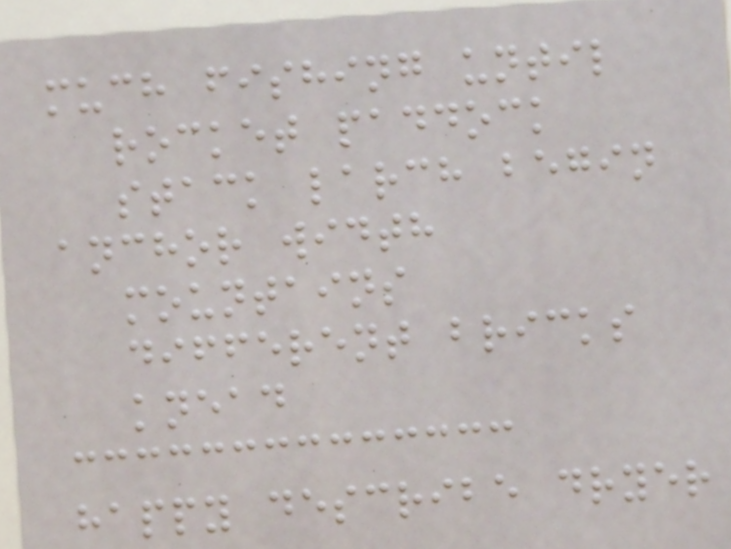much fishing until
rocket paddock
stack larch begin
anchor width
mountains
different bricks
knead
happy describe dryer
